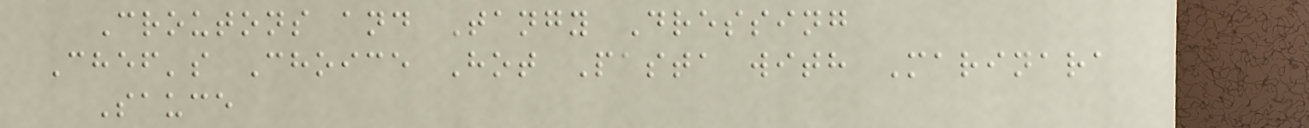Croutons and Tangy Dressing
Chef's Choice Hot Pasta with Marinara
Sauce
